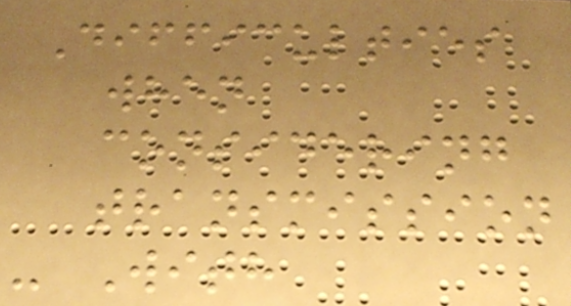Difficulties
when
considering
transmission
- With
